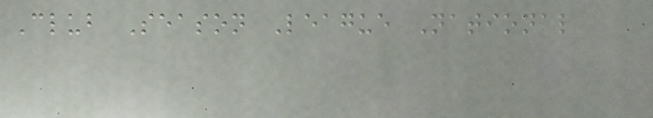Club Season League National
